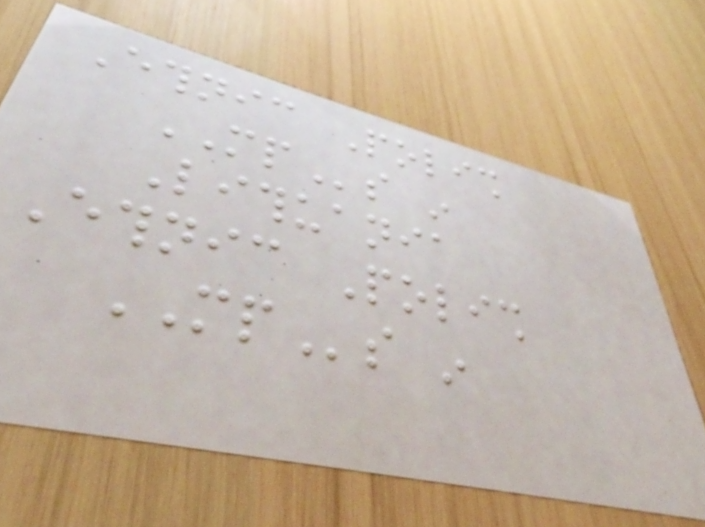Ethnic Polish
MPs in
Lithuania
Ethnic Polish
MPs in
